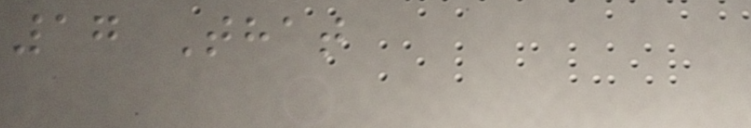17 That
